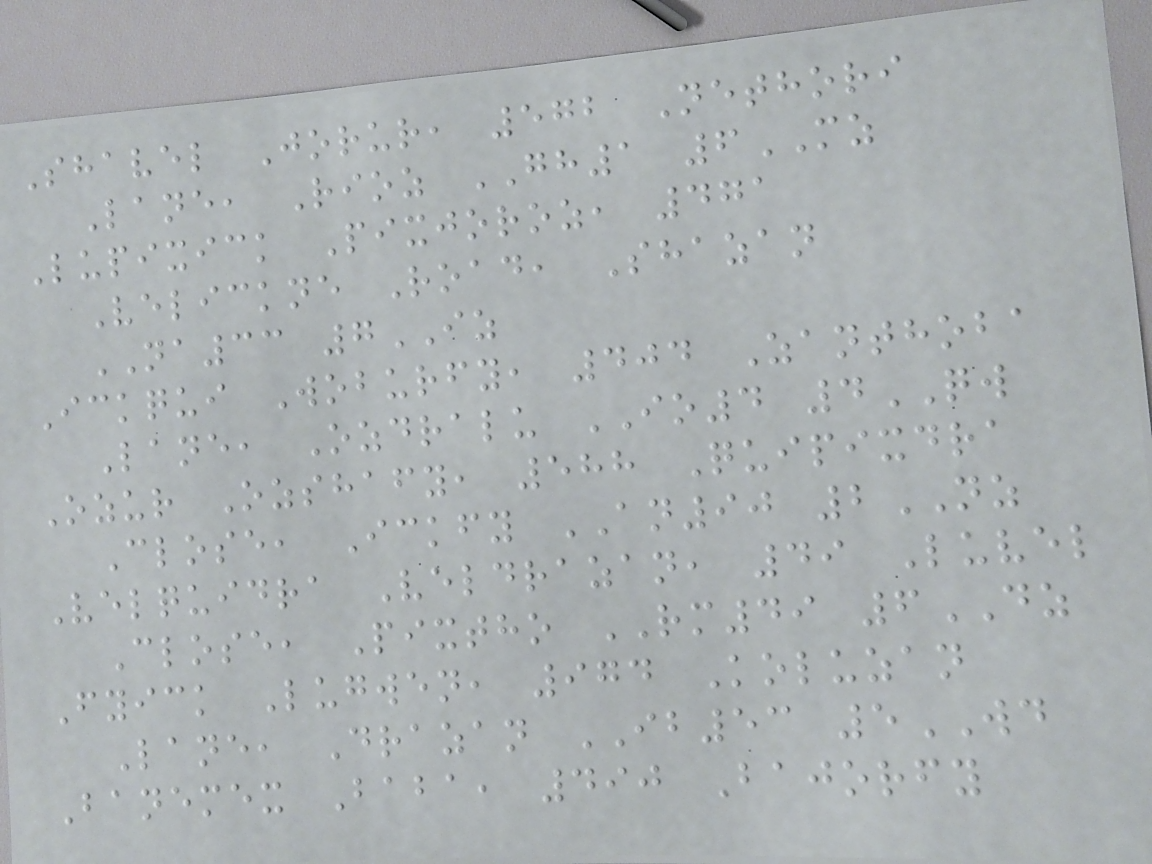Shavel Jorur, 572 Nethori
Lane, Rioz GH1 6MZ
Lupixick Pixjoroz, 471
Velickne Road, Shazan
NA33 7IZ
Ickqui Woburfy, 404 Zanthoba
Lane, Ozdralu IO4 4QW
Ozur Ozshafy, 588 Quipixdra
Close, Ickfy AN90 2NZ
Velquidra Veldrazan, 49 Luvel
Close, Pixtho RM49 6DZ
Fyick Lugwen, 974 Koluzan
Lane, Drazan IB53 5WD
Banemex Baba, 490 Bajorfy
